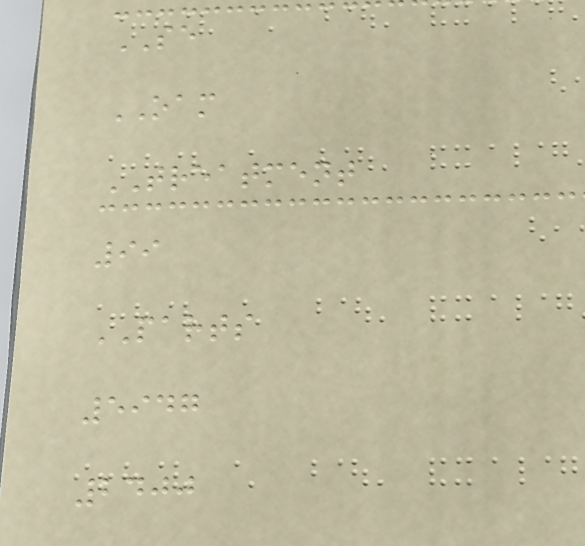SE
OAM
TREATMENT
99
PARTS
5947
2400
